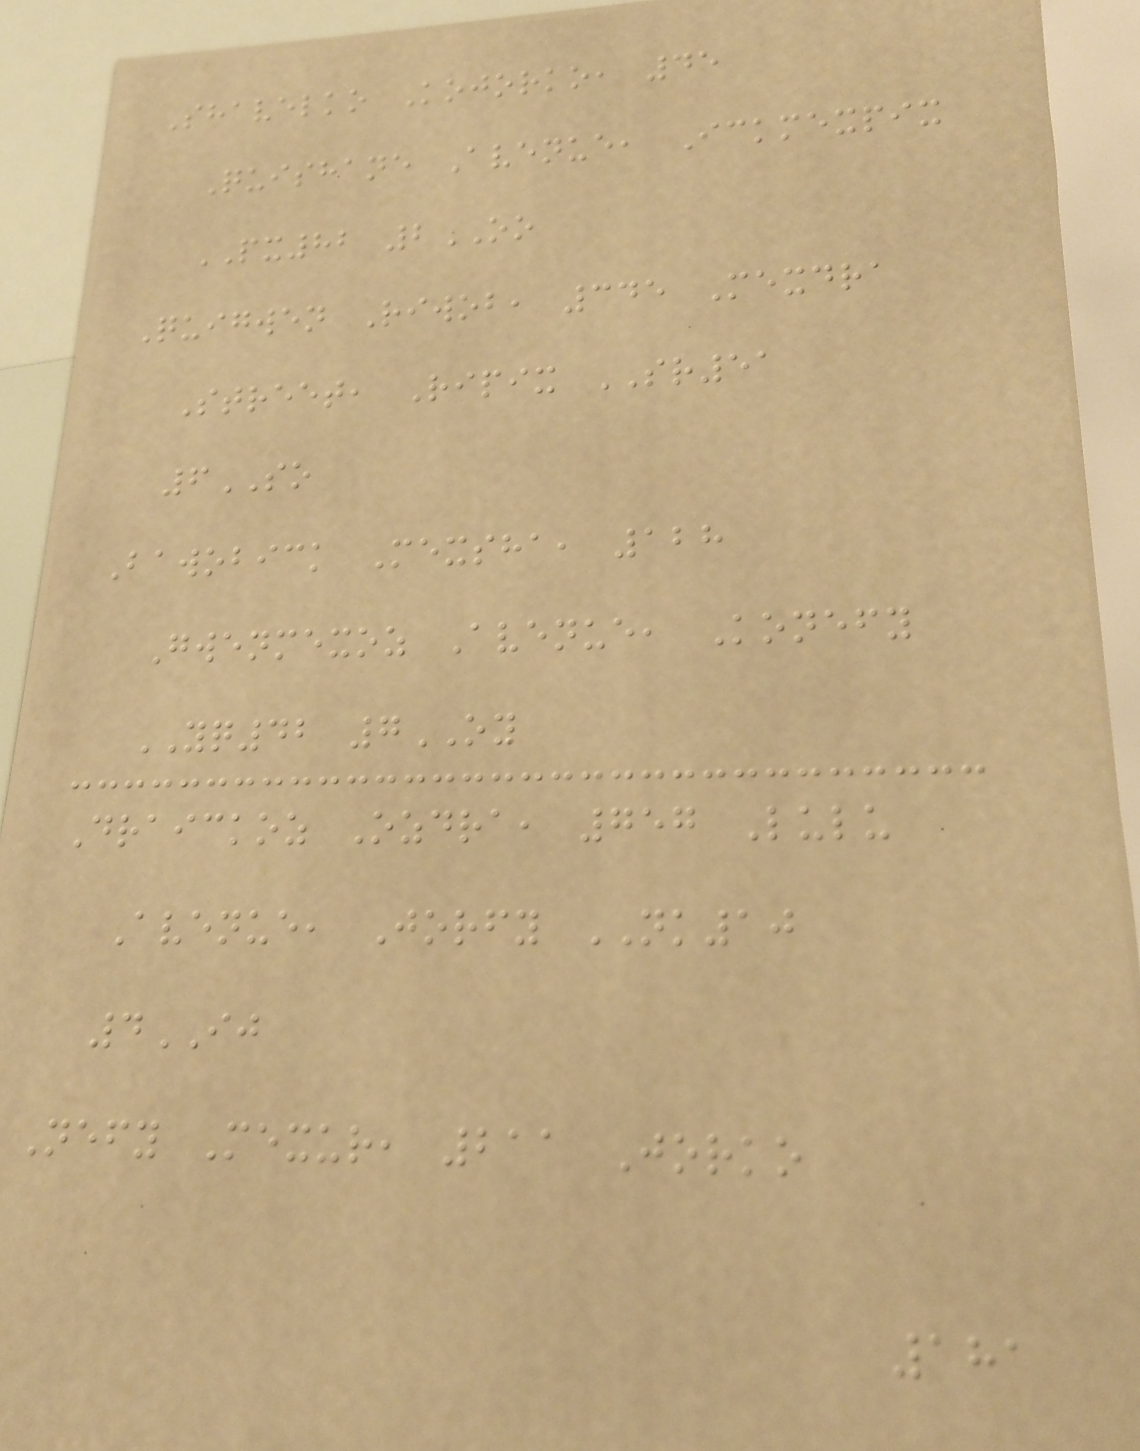Shavelko Kojorko, 45
Quishane Avenue, Ickmexpix
PX82 2OO
Quigwen Riwob, 345 Mexdra
Street, Ripix SR51
6SO
Bawobick Mexsha, 128
Gwenmexoz Avenue, Konefy
YQ42 7OY
Draickoz Ozdra, 757 Lulu
Avenue, Jorfy NK10
4IJ
Nefy Mexur, 211 Jorko
181
